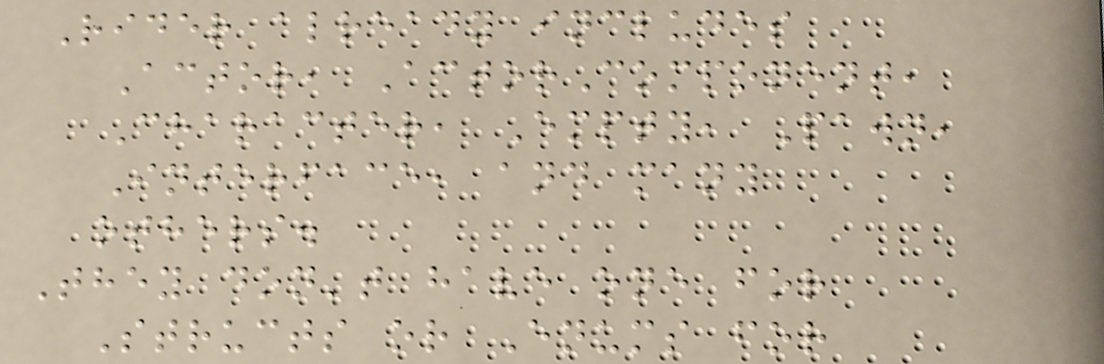Rider already includes
Actor, ActorComponent,
Character, Empty, Pawn,
Interface, and many
others.
They don't have one for
Structs or Enums for
